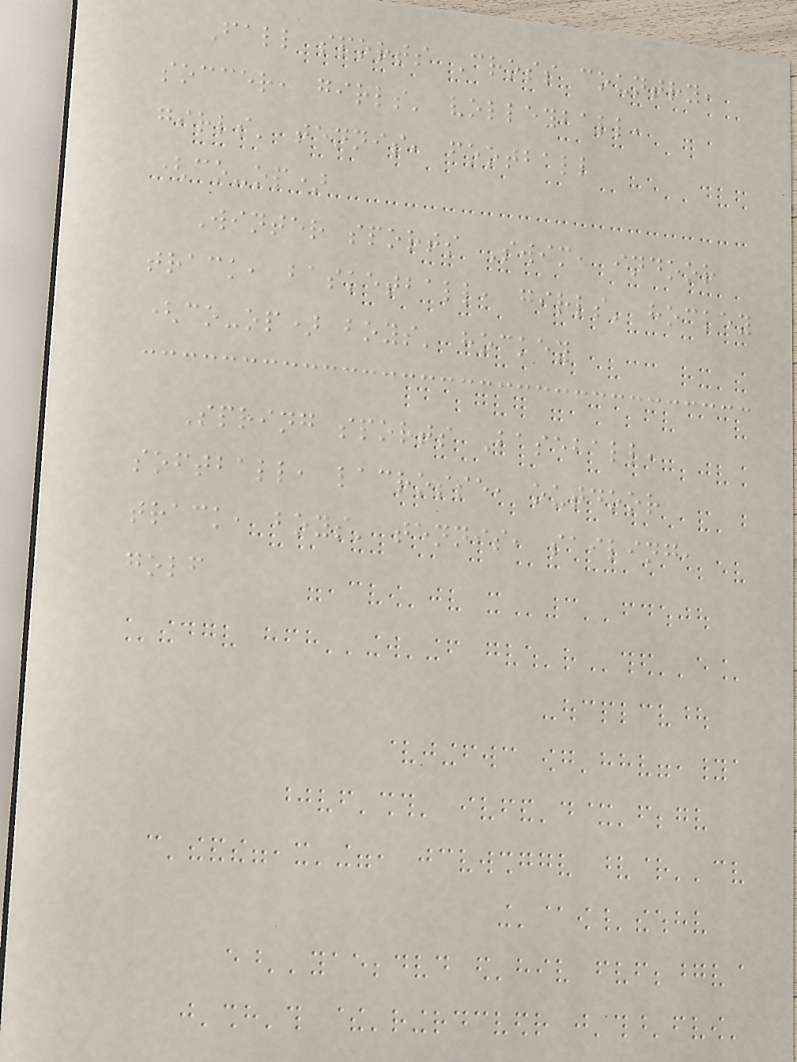Fall sports Cross country,
soccer, girls' volleyball,
girls' tennis, football
(co-op)
Winter sports Swim, indoor
track, basketball, girls' hockey
(co-op) boys' hockey
Spring sports Baseball,
softball, lacrosse, outdoor
track, boys' tennis, sailing,
golf
